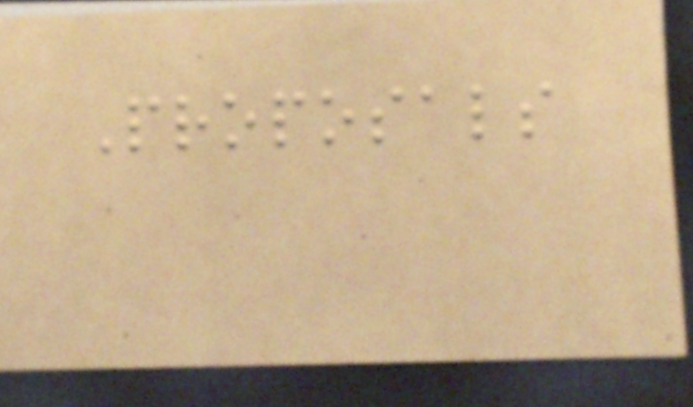Proposals
